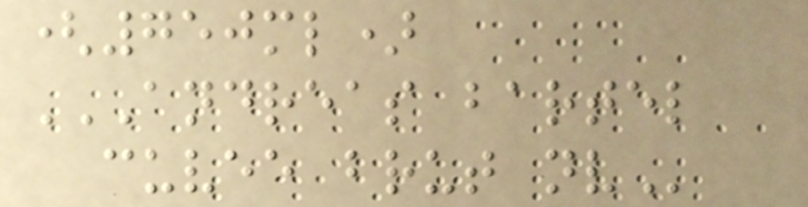(750ml)
ANDREAS BARTEL
CUVEE BRUT NV
